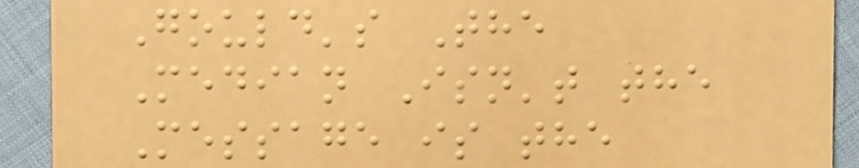Gould's The
Median Isn't the
Message is the
